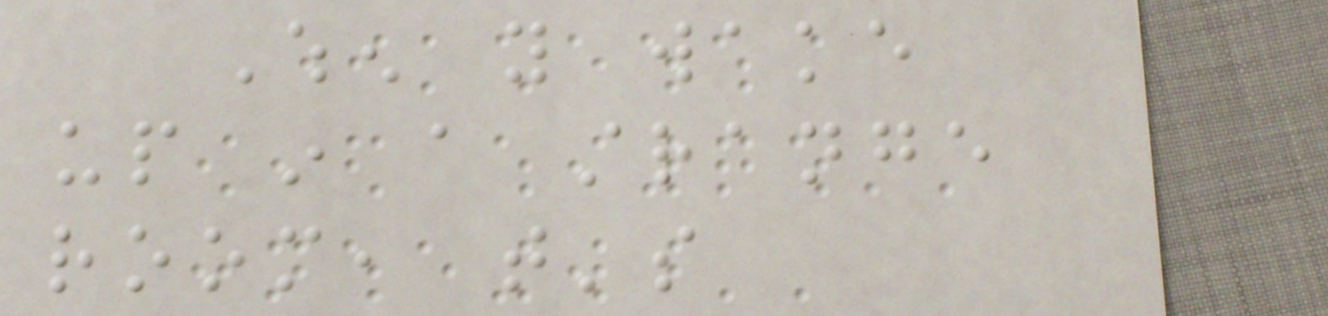When you wake
up in a strange
room, that's
